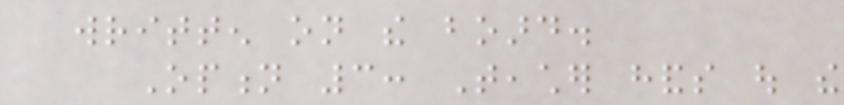written on the board.
Option 3: Teacher hands out the
